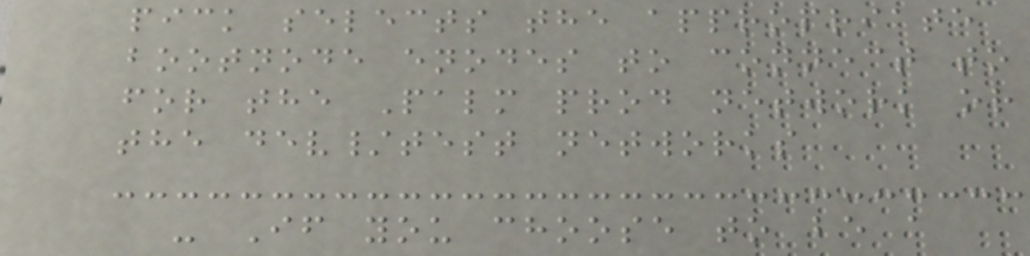pick selects the appropriate
bootnode enodes to connect to
for the Palm prod network or
the dev/test networks
- If you choose to be a
